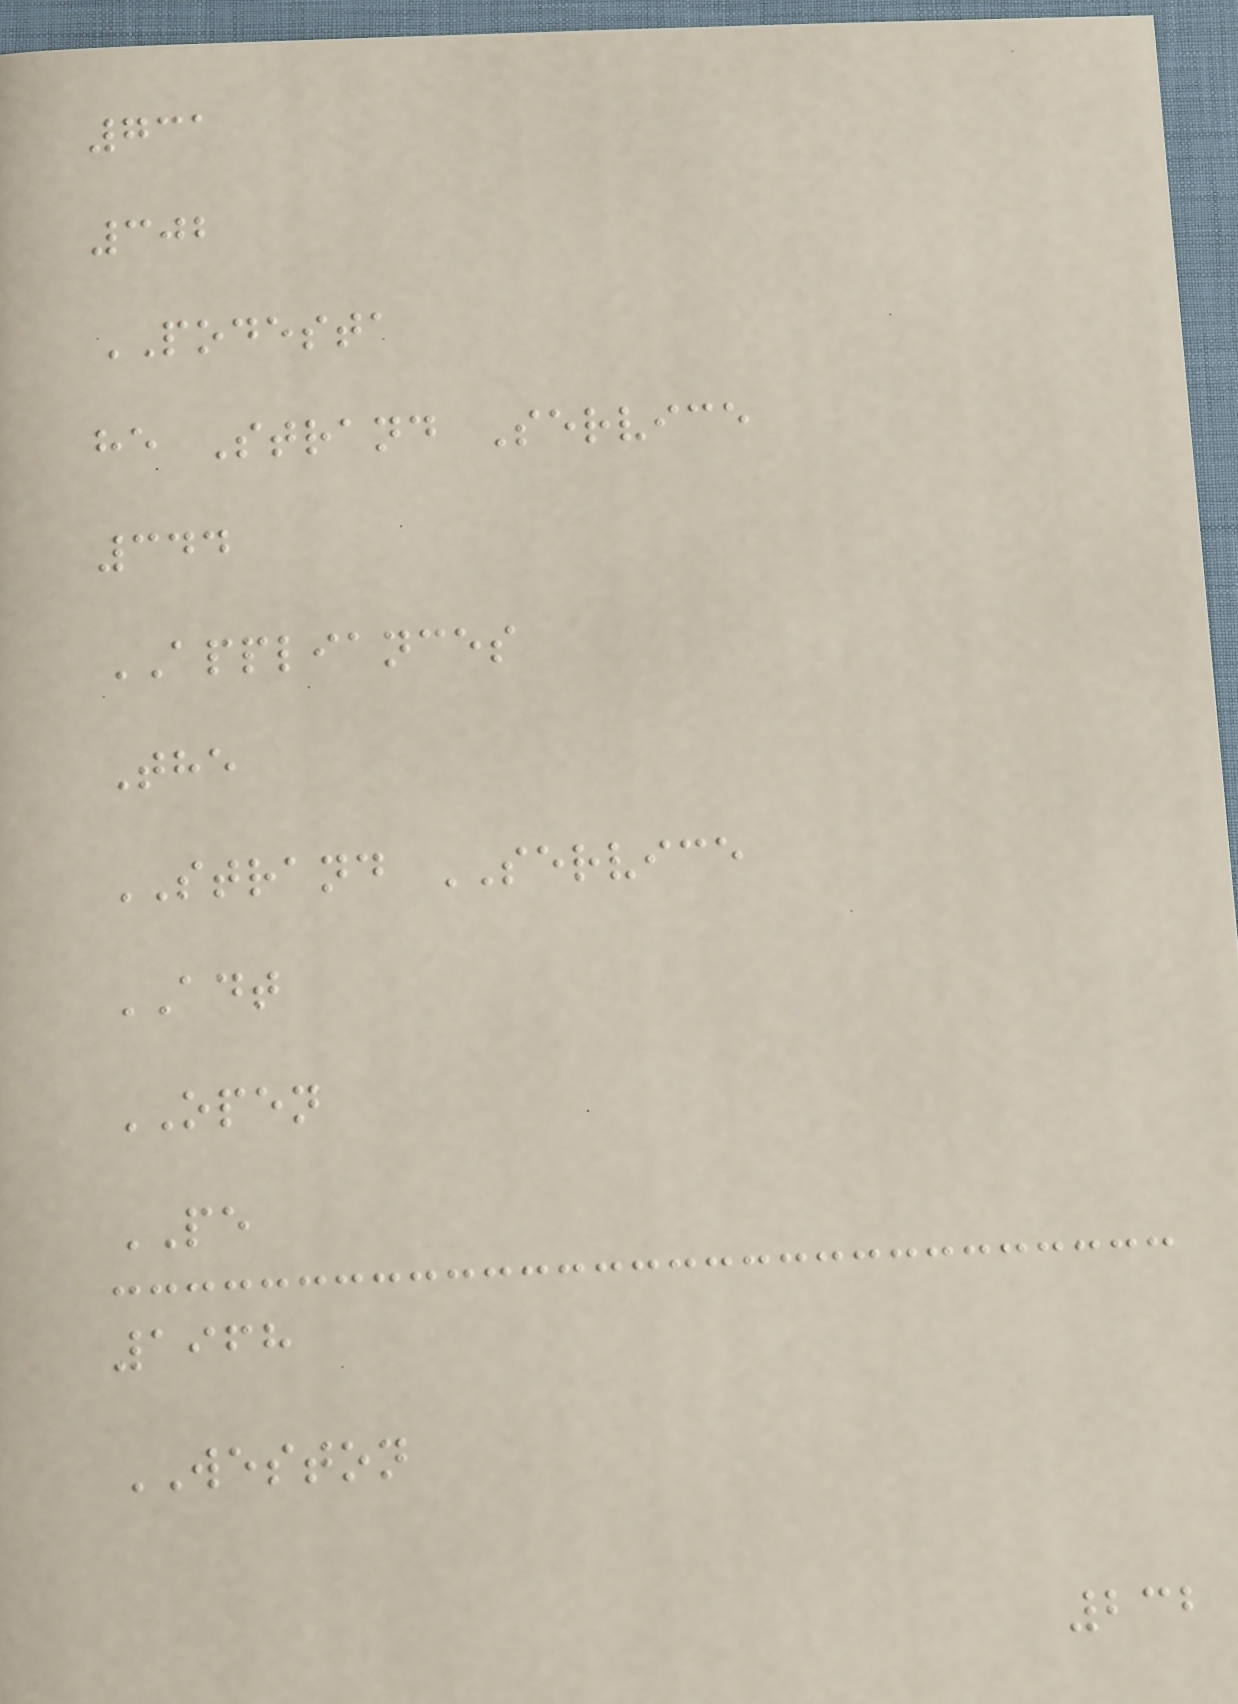731
302
PODESTA
he Strand Service
344
APPLIANCES
The
STRAND SERVICE
ADT
OPEN
PE
1968
WESTON
232
